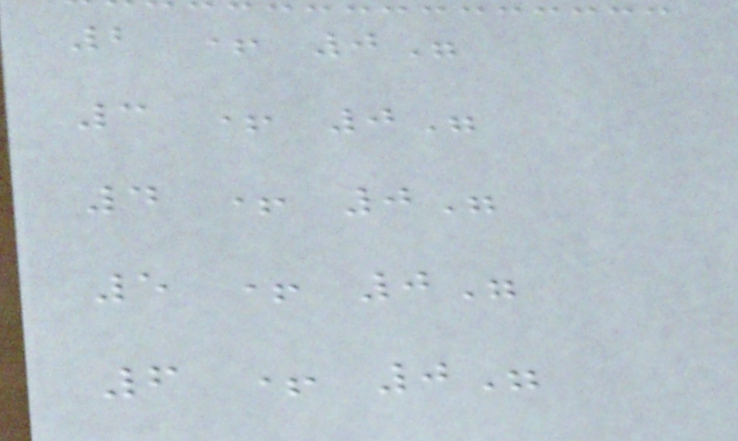2 + 0"
3 + 0"
4 + 0"
5 + 0"
6 + 0"
